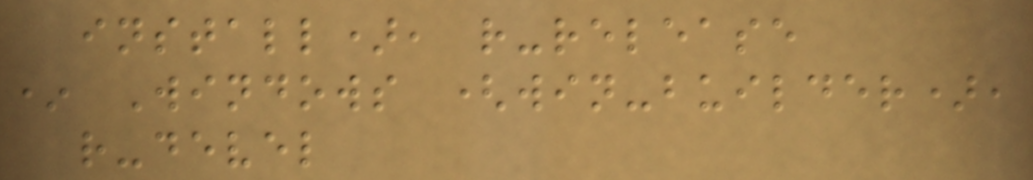install), r-release
* Windows (win-builder),
r-devel
